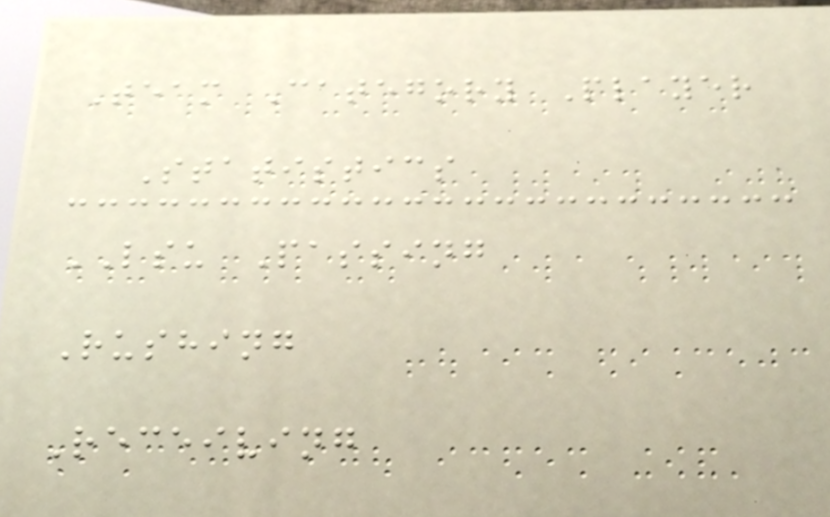Team Category Player
Statistics
LSU Passing
Rushing
Receiving
